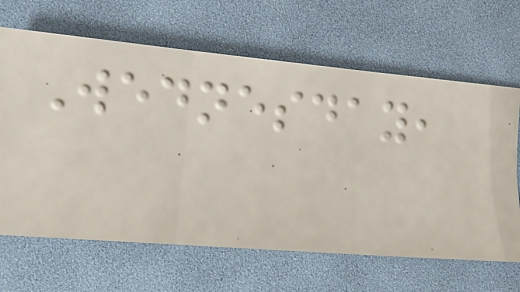Wednesday,
